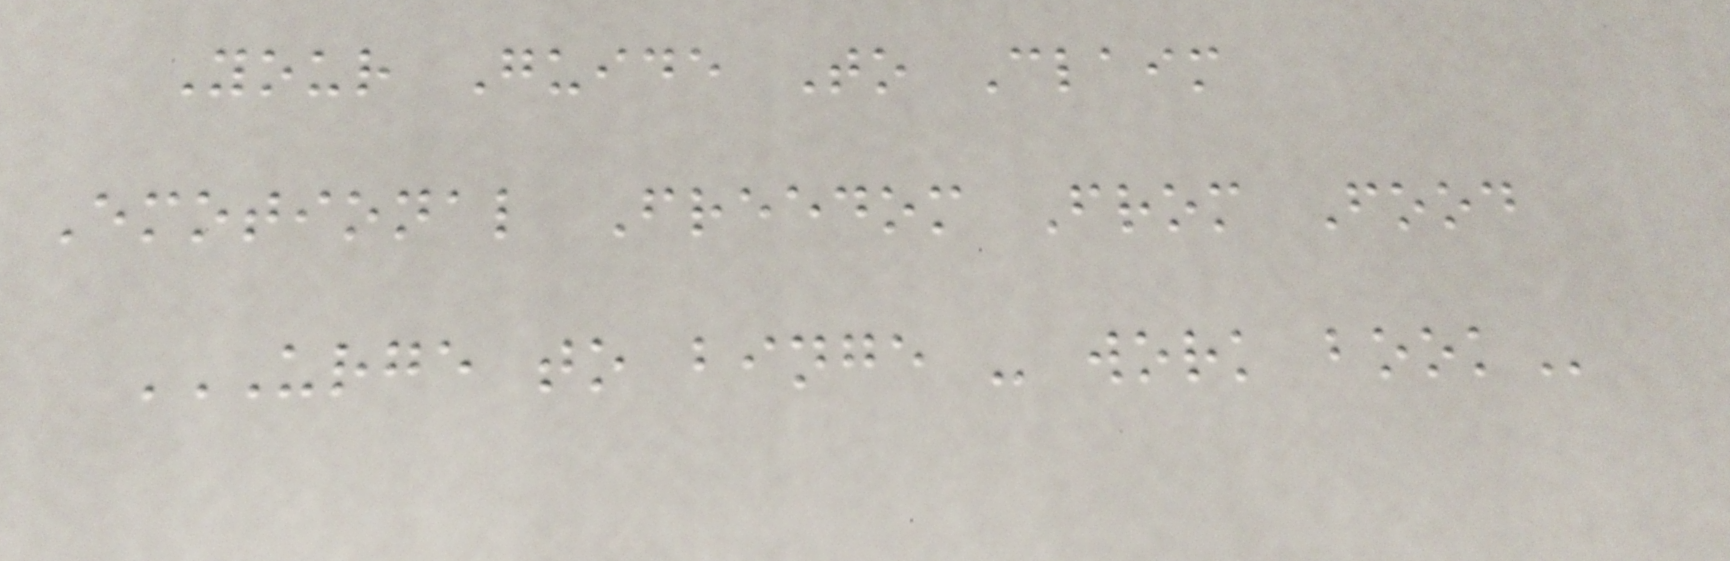Your Guide To Claim
Emotional Freedom From Food
URGE TO BINGE - WORK BOOK
